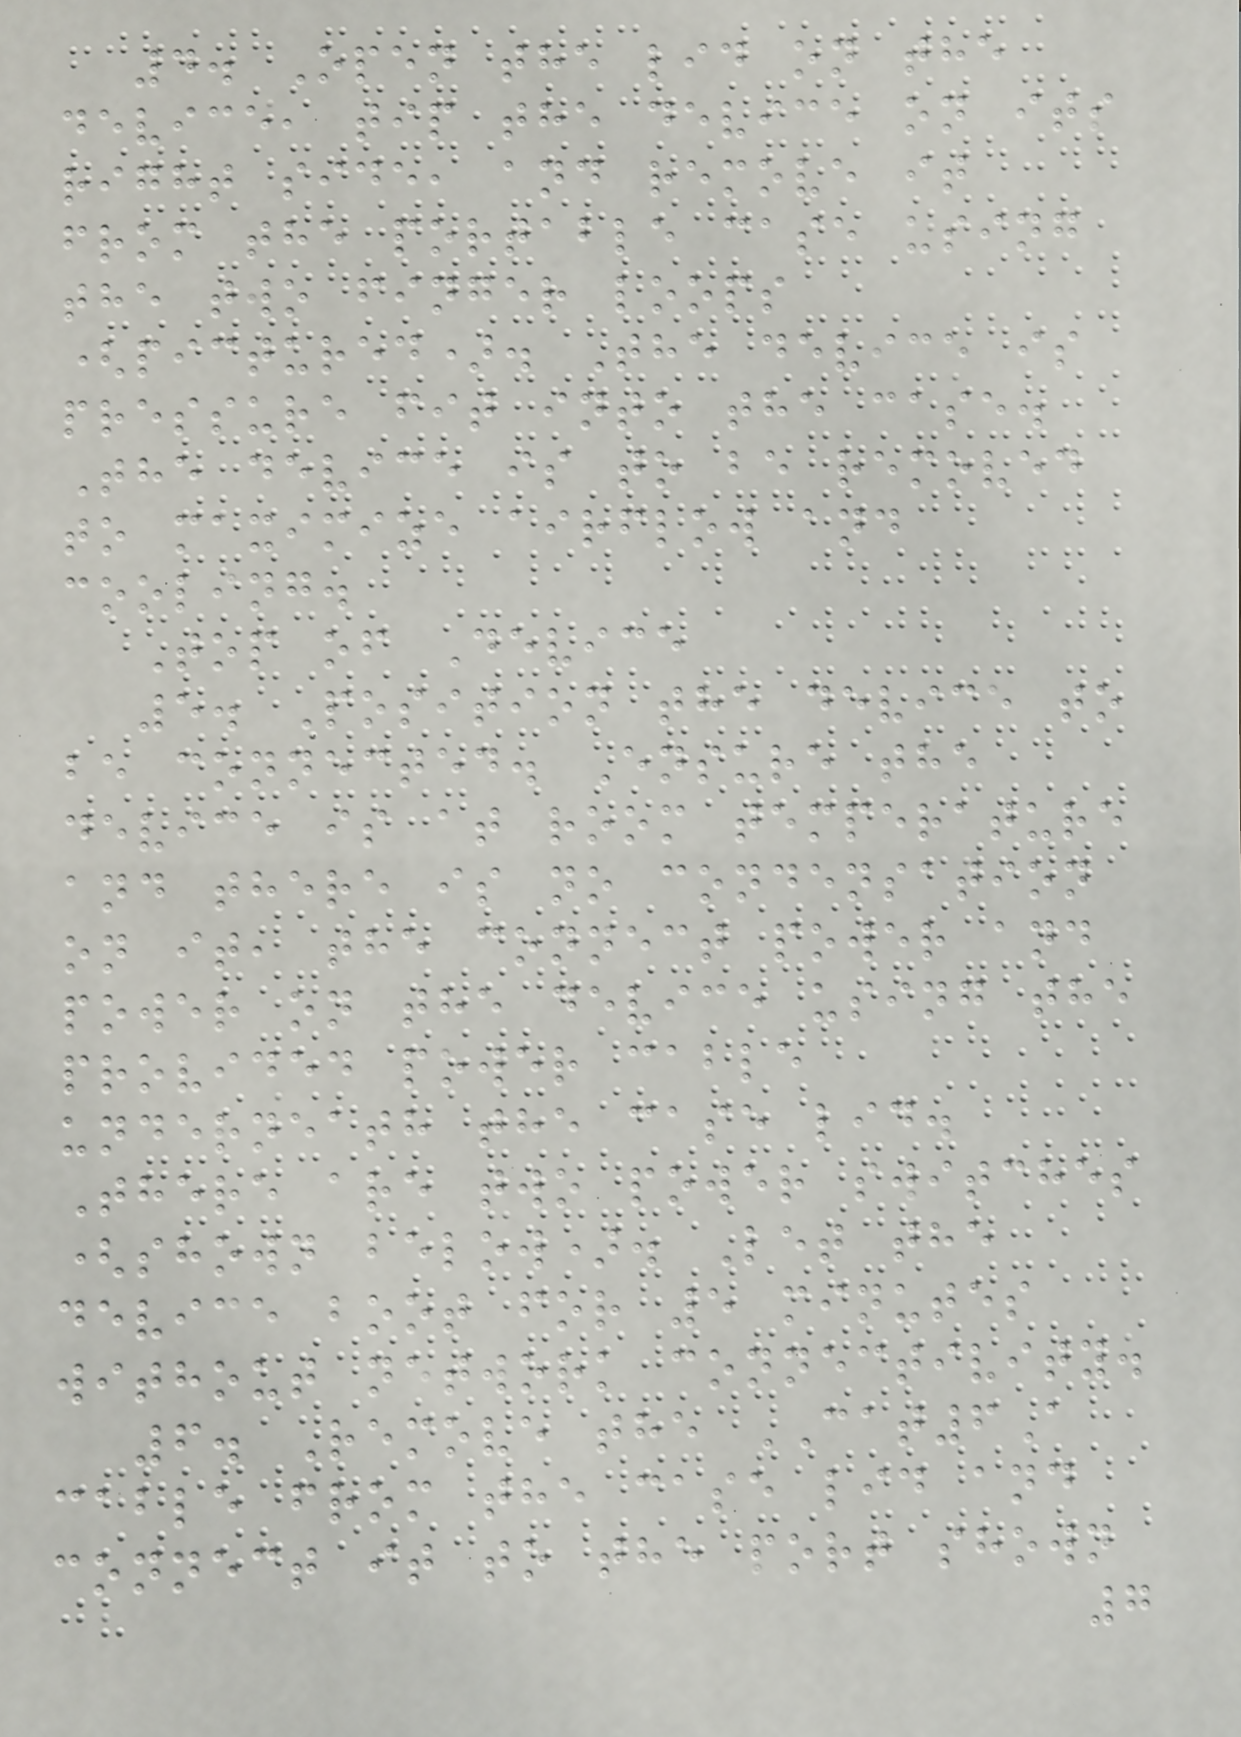4. Open the lid on the
device, tip the device on its
right side, and remove it
from the portable case using
the two finger loops
(pictured). The device is
pressure fit into the case.
The device is to be removed
to maximize airflow and
cooling.
Top of Device
5. Position the device to
be connected. Ensure the
device is at room temperature
and there is no condensation
on it, the connect power and
power on the device using the
provided power cable
underneath the case lid.
There are two power switches
(shown below). Let the
device boot for 5 minutes
without network connectivity.
6. Remove the CAT6A
cable from the case lid and
connect it to the port shown
7
